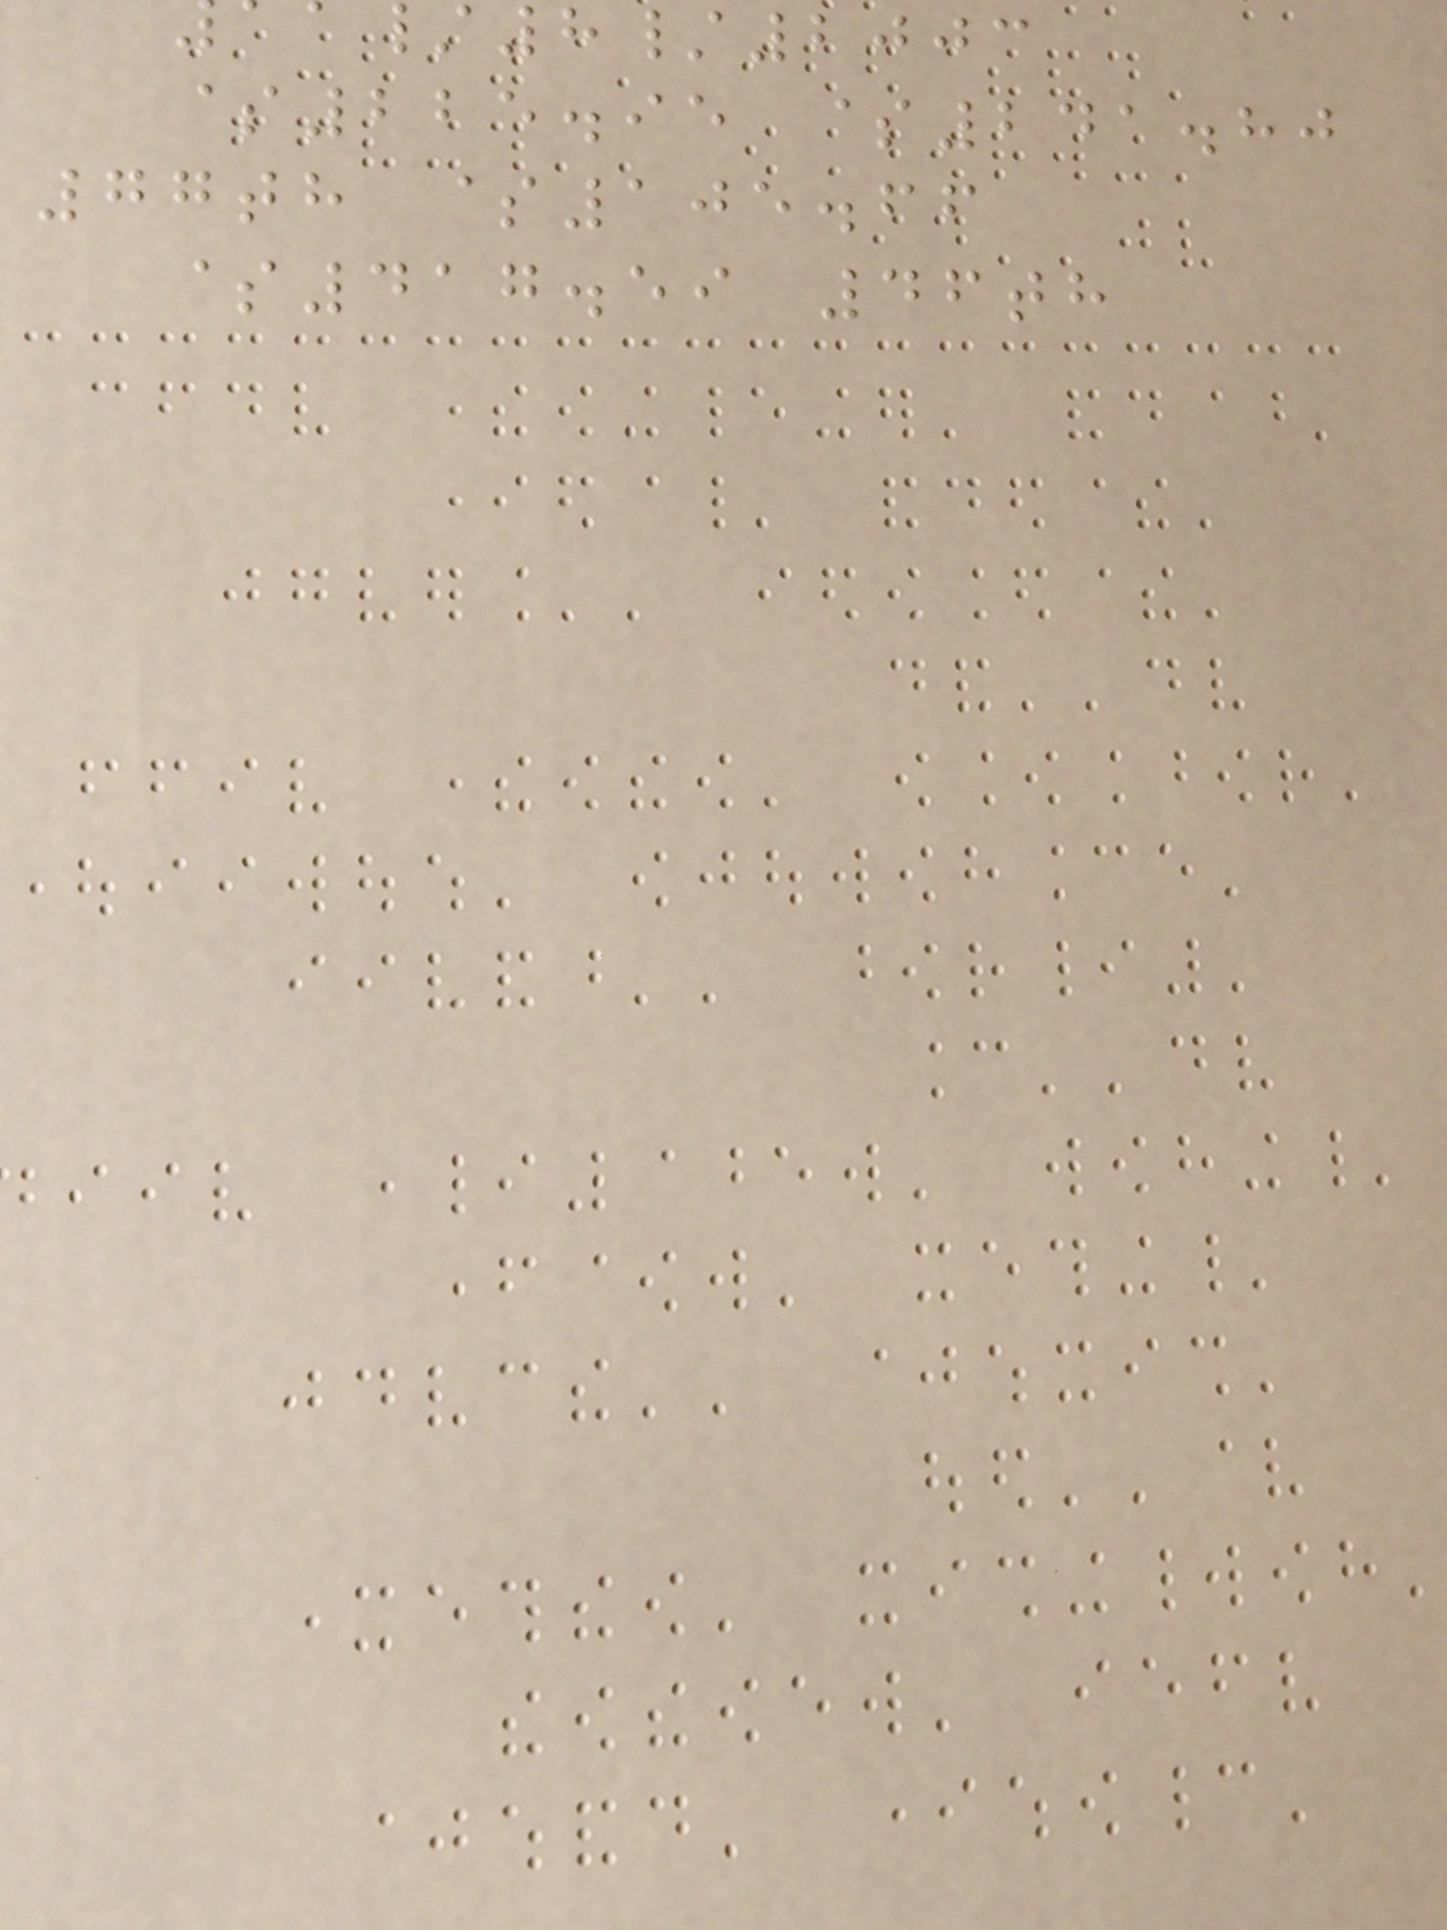8/2003
$225.95 $241.80
77th $105.66
$417.59 46th
